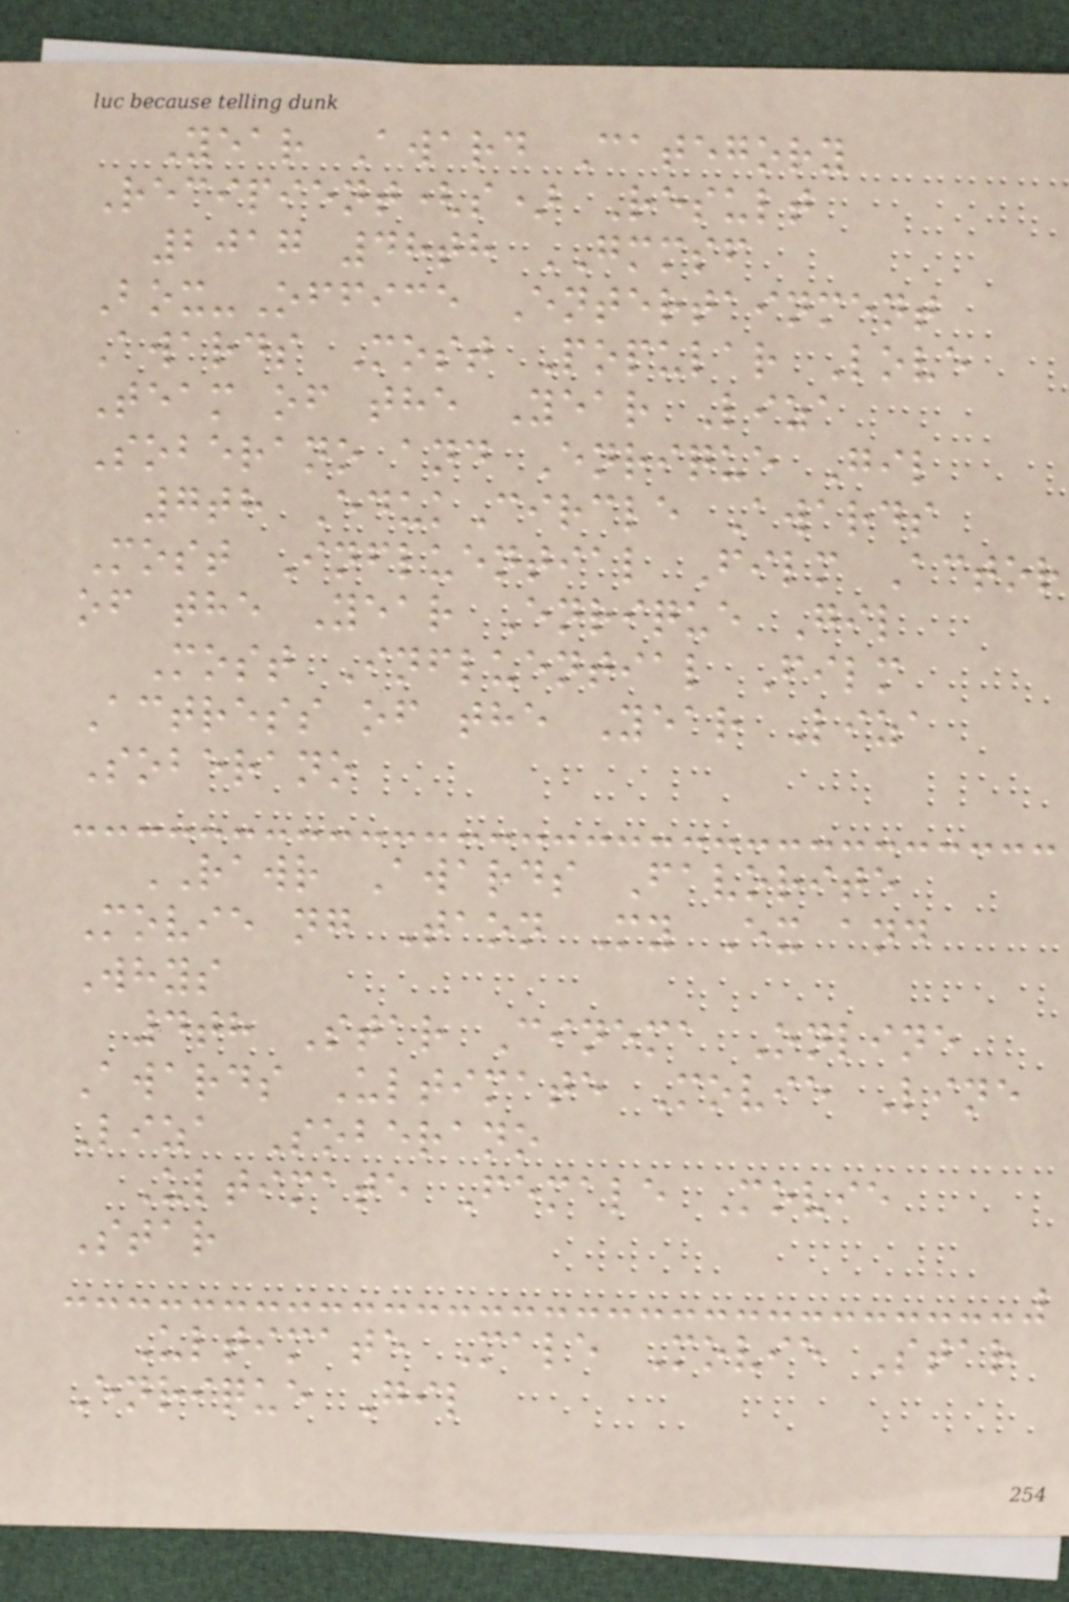Year Award Category
Recipient(s) Result
2017 48th GMMSF
Box-Office Entertainment
Awards Most Popular Love
Team of the Year Liza
Soberano and Enrique Gil
7th EdukCircle Awards
Most Influential Film Actor
of the Year Enrique Gil
Most Influential Film
Actress of the Year Liza
Soberano
RAWR Awards Favorite
Movie ng Taon My Ex and
Whys
4th Star Cinema Online
Awards Ultimate Movie Line
Liza Soberano
Ultimate Female Movie
Star
Ultimate Male Movie Star
Enrique Gil
